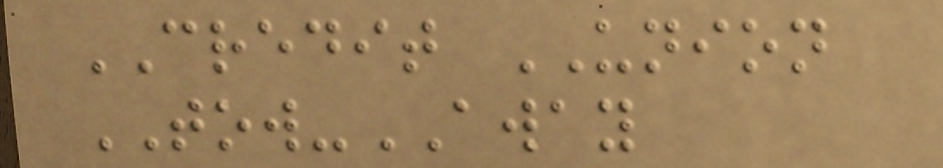CREDIT UNION
TOW-AWAY
